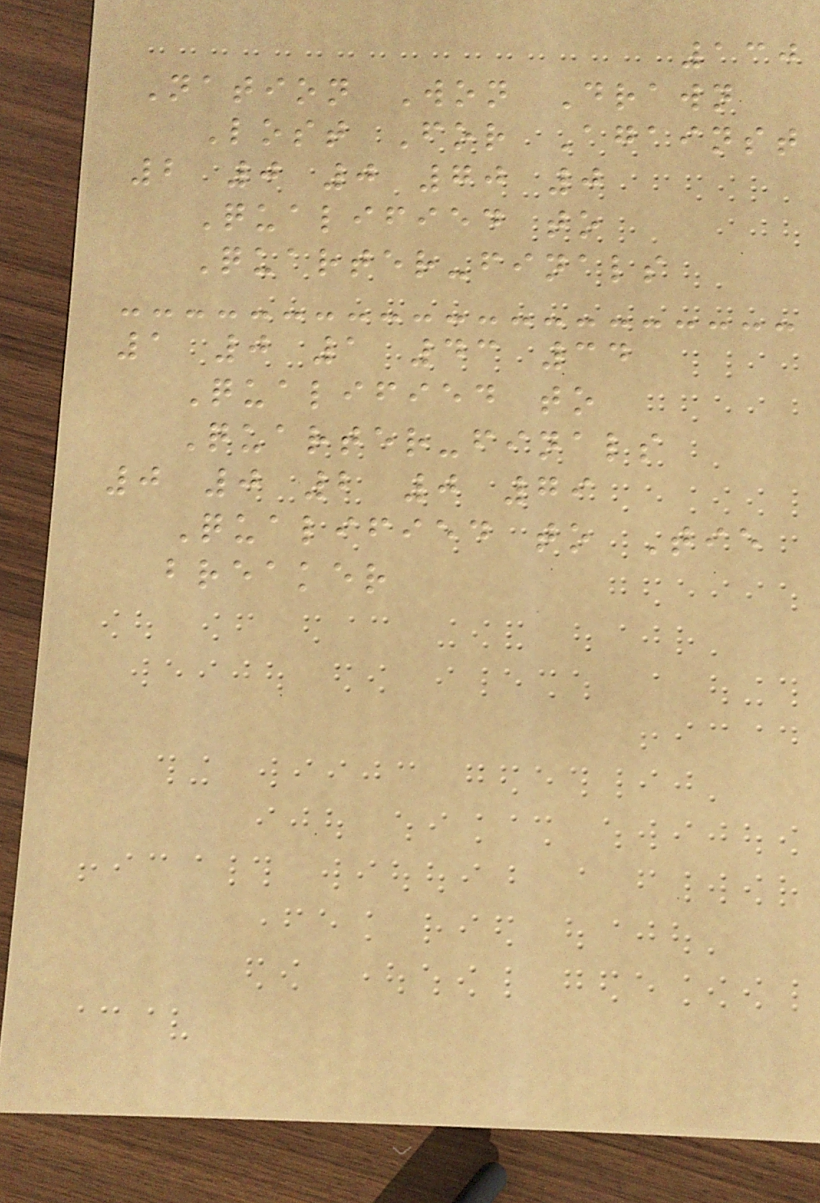130
Nation Won Drawn
Lost For Against
2 0 0 70 0
Qualified to
Quarter-finals
1 0 1 43 34
Qualified to
Quarter-finals
0 0 2 0 79
Qualified to Tie
breaker
